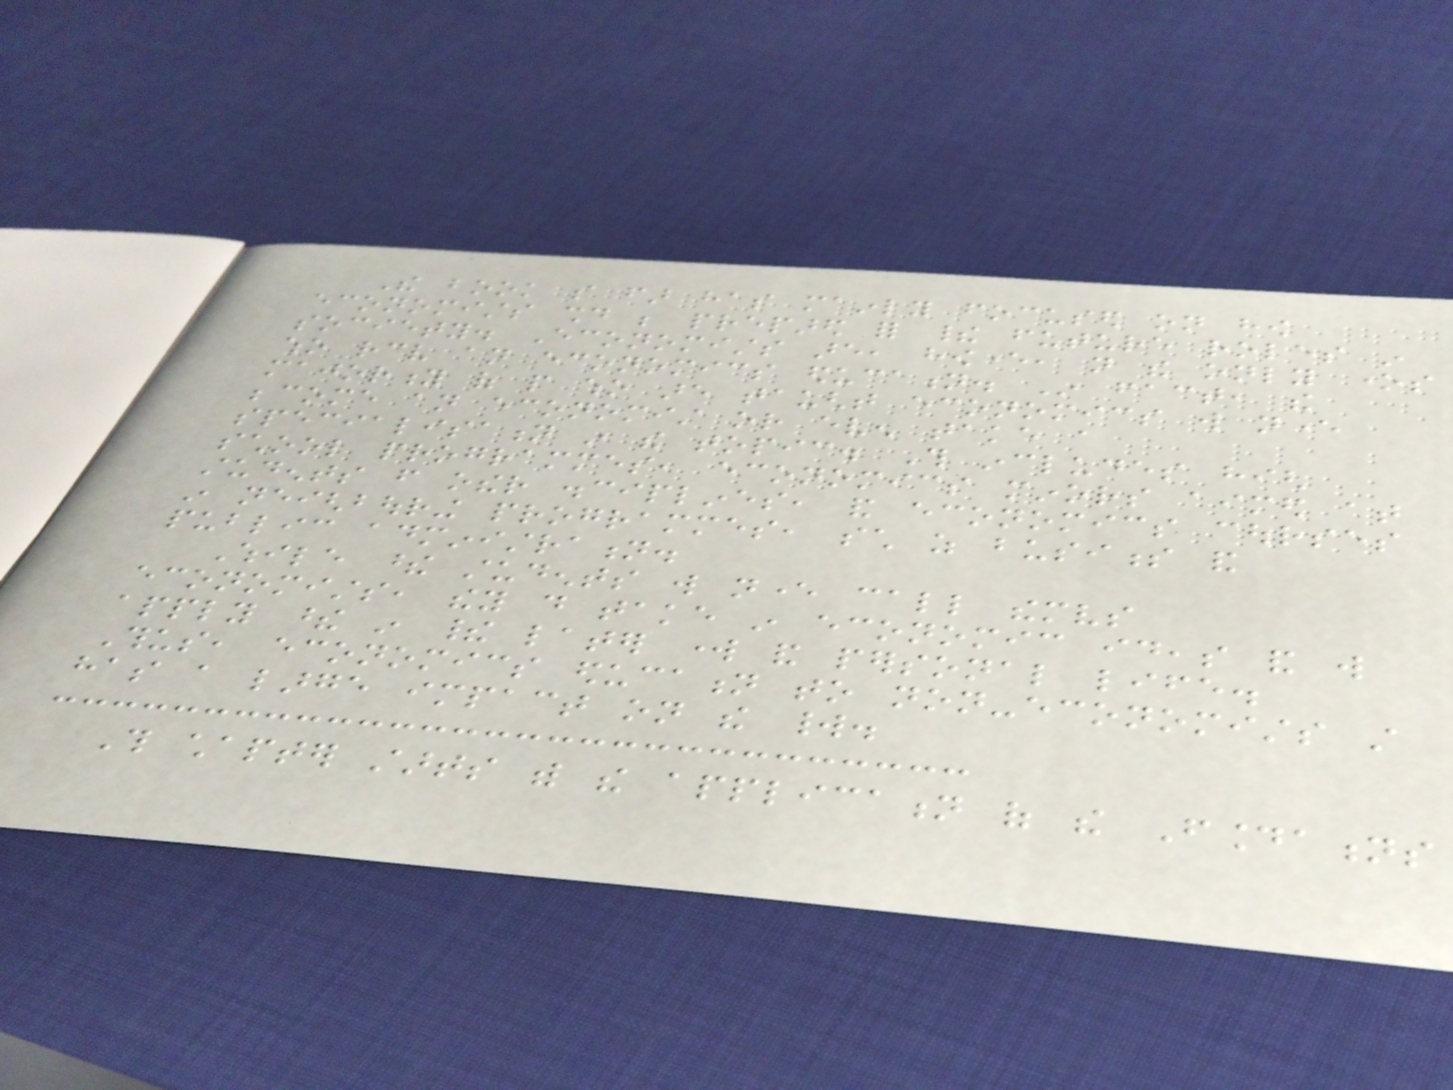The book so far has mainly focused on how
economists should be prepared for their future roles in
society. Economists are, however, not the only ones
who receive an economics education. In fact, the
majority of people who are taught economics will never
become an economist or even take a
specialisation in the topic. This includes high
school programmes, economics minors aimed at
students from other disciplines, and economics courses
in neighbouring programmes, such as business and
public administration.
While these students will never call themselves
economists, they do take in economic ideas and will
apply these in their later work and personal life.
Thus, economics education to non-economists still
has a large impact on the world.
This chapter starts with the application of the Foundations
